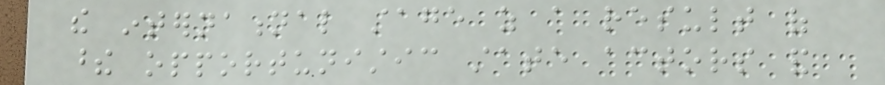the international stage as a result of
these opportunistic state actors and
